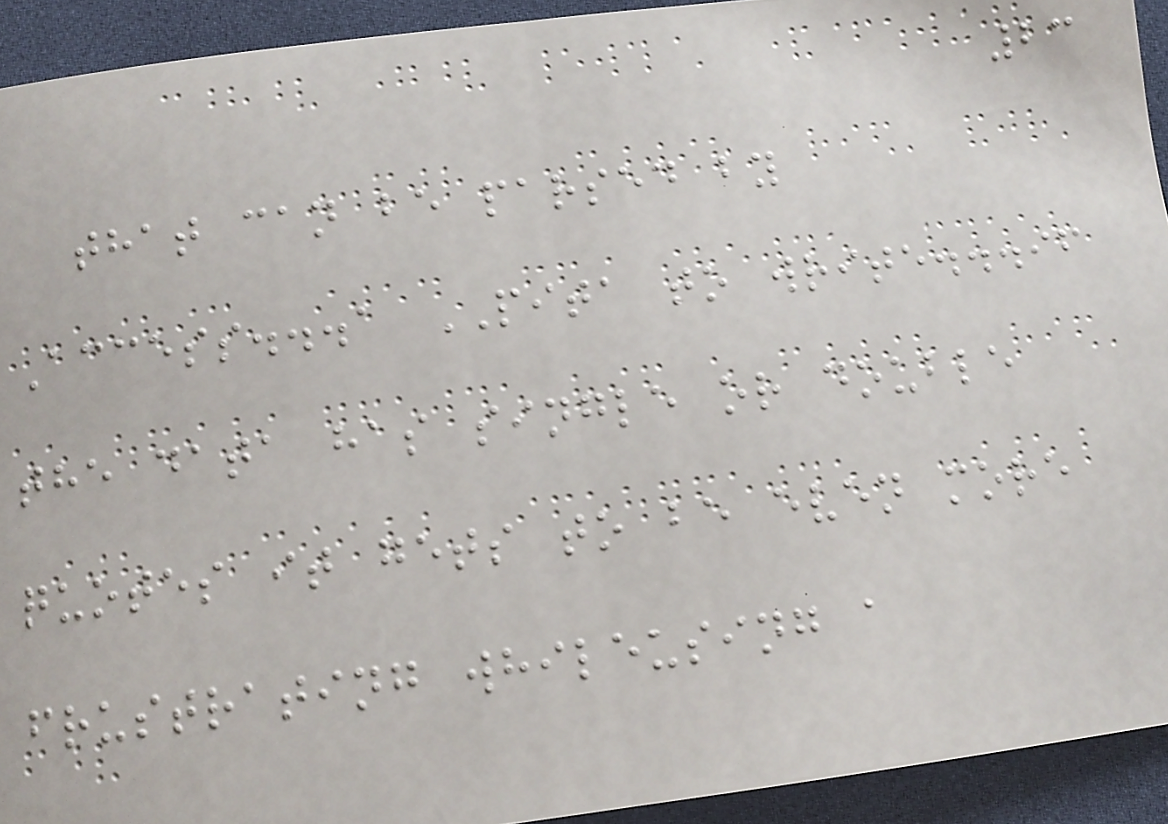23
that can be parsed by
Access...a PITA to write...if
the data has single or double
quotes it gets to be even more
frustrating whileusing a
